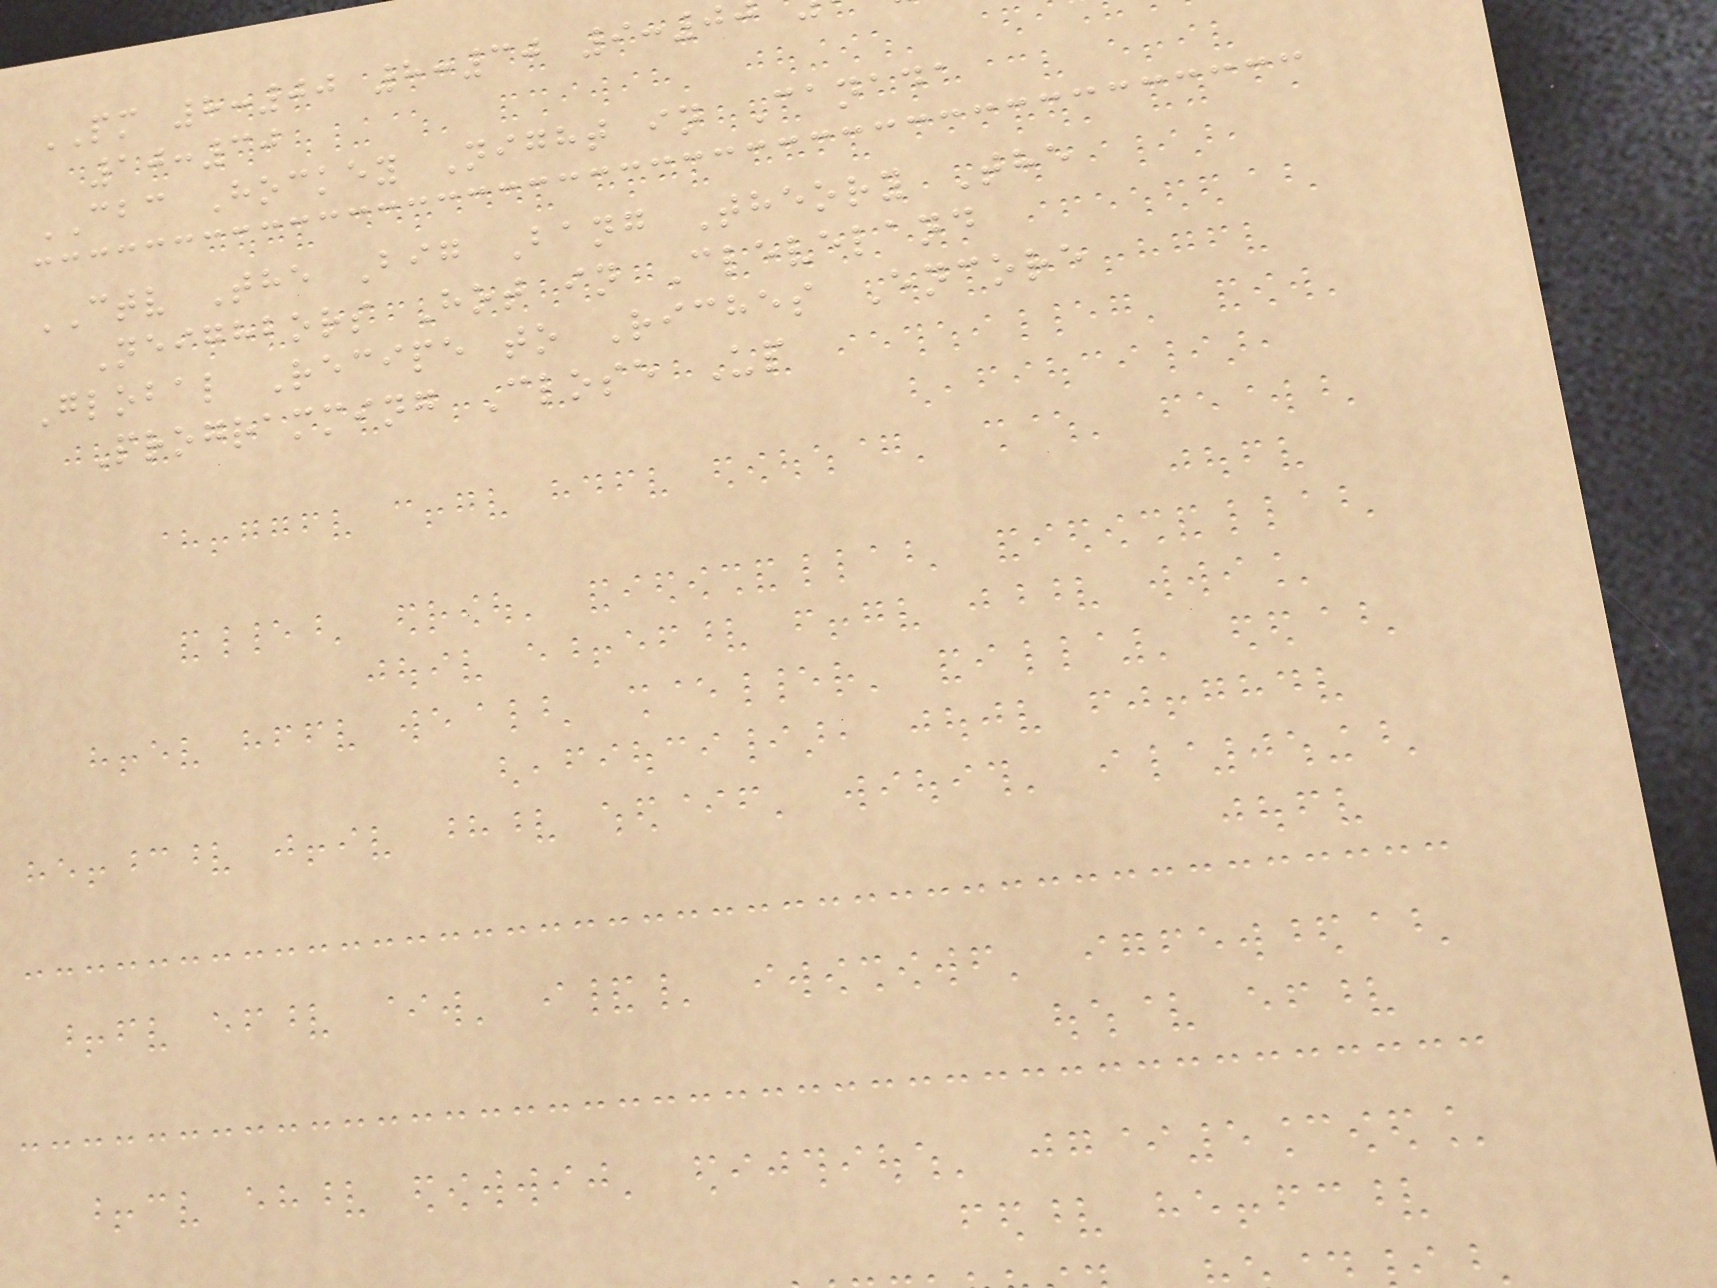PM 8:00 8:30 9:0
10:30
CBC Hockey Night in Canada
CTV The Big Bang Theory The
Neighbors Hot in Cleveland
Global Recipe to Riches Encore
Programming Close Up
